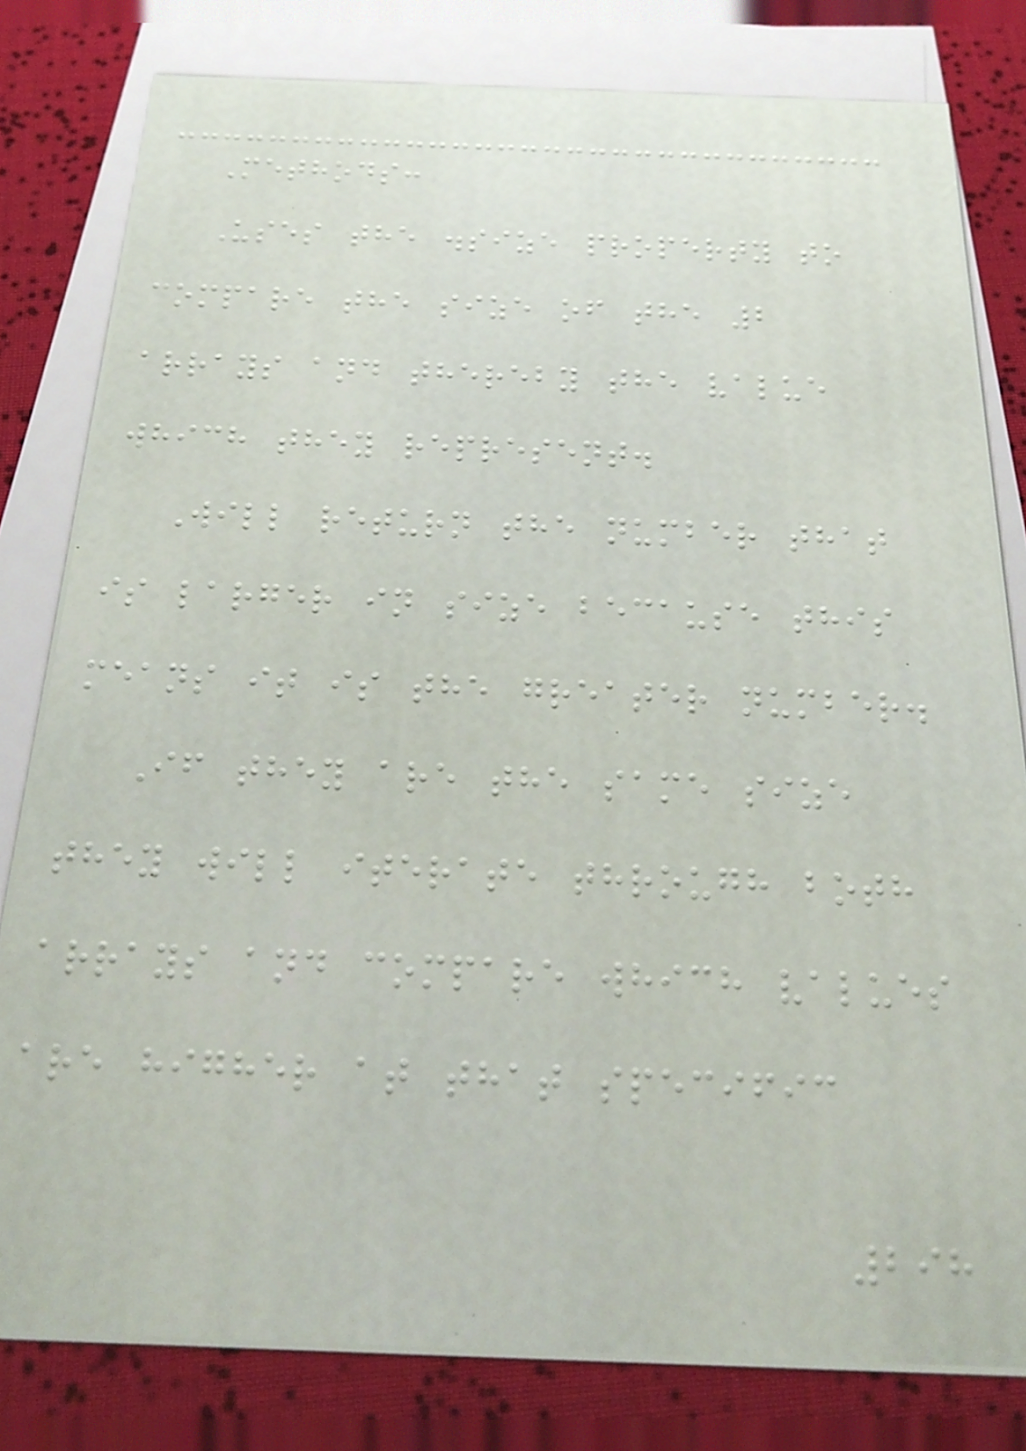Methods:
Uses the .size property to
compare the size of the 2
arrays and thereby the value
which they represent.
Will return the number that
is larger in size because this
means it is the greater number.
If they are the same size
they will iterate through both
arrays and compare which values
are higher at that specific
298
